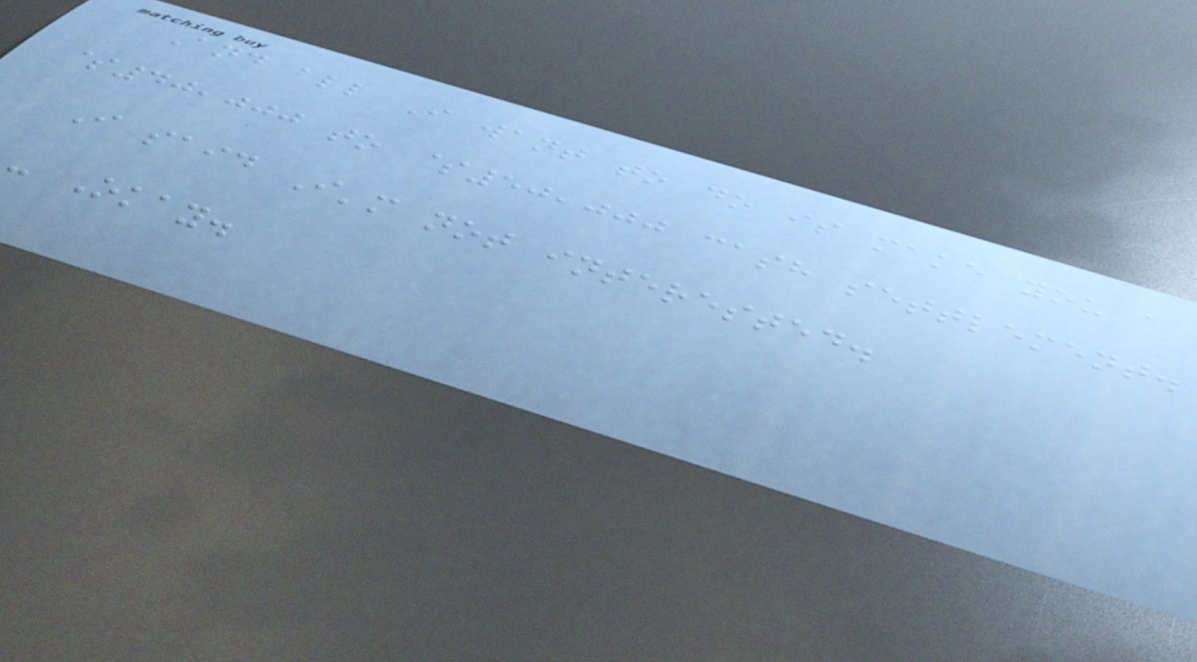And all I want to do is make you a
$40,000 to $50,000 cash settlement.
I said I'm not interested.
- Okay.
